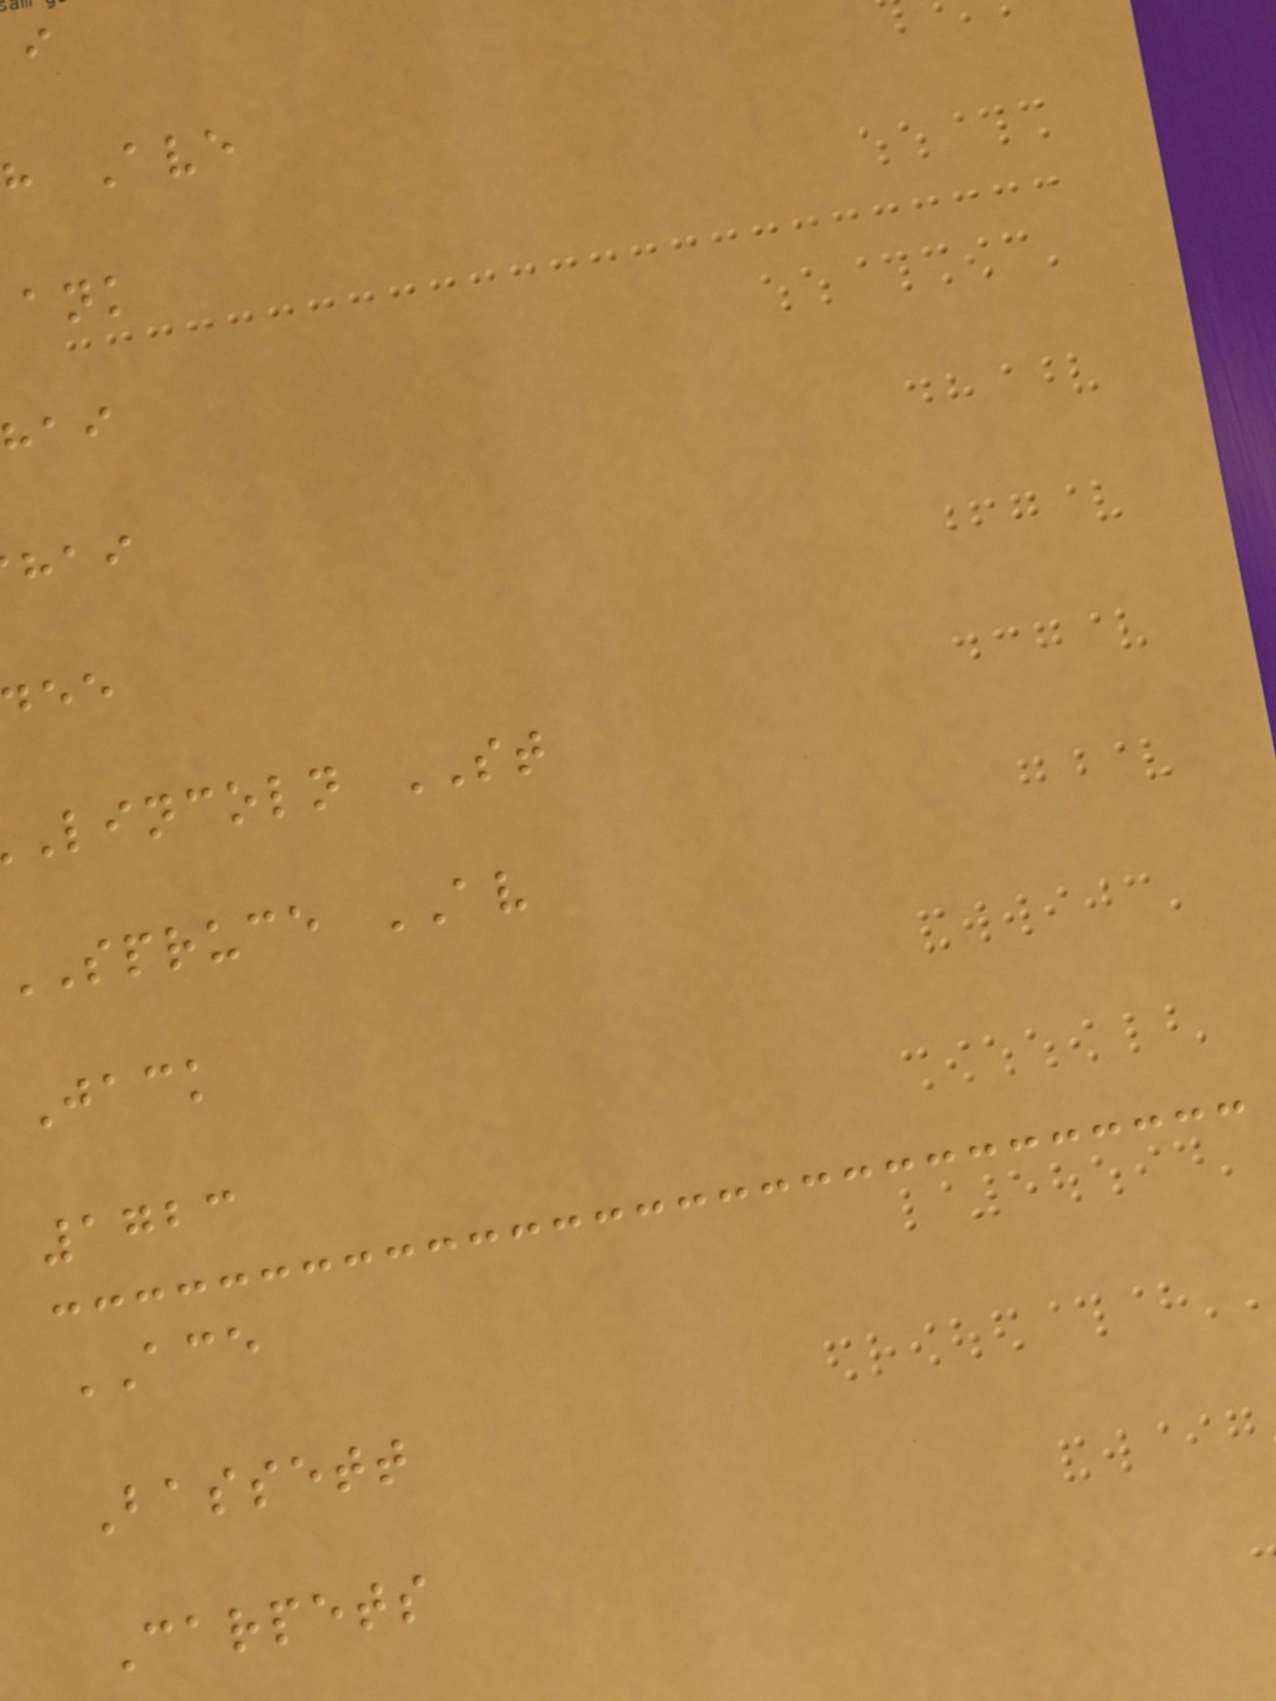h Ave
lincoln ST
spruce AV
Jack
1723
ACE
Bassett
Carpets
